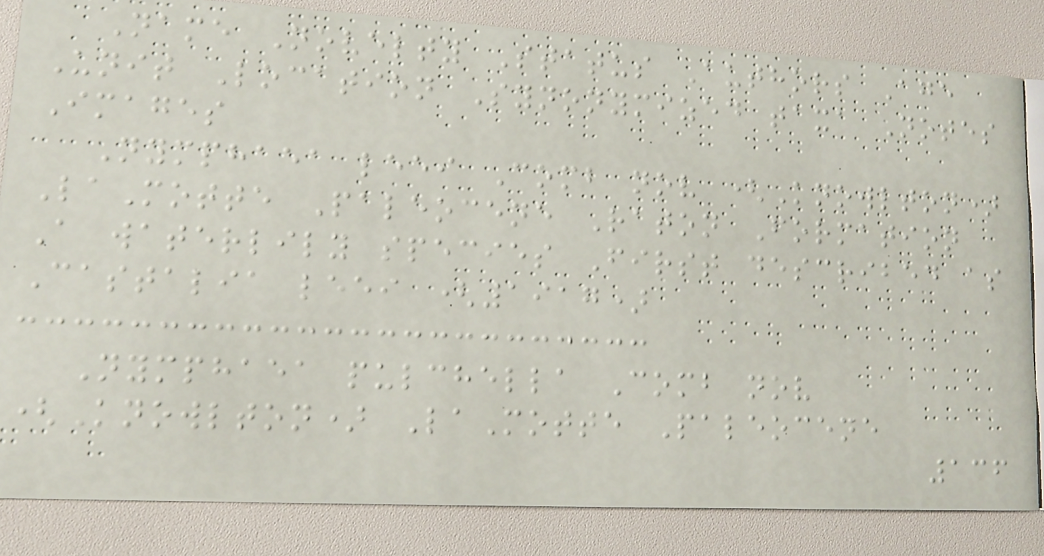Name Novelty Status Authors Age
Unit Location Synonymized taxa Notes
Images
Nymphaea leei Comb nov (Knowlton)
LaMotte Paleocene Raton Formation
A waterlily species First described as
Castalia leei (1917)
Nymphaea pulchella Comb nov
(Knowlton) LaMotte Paleocene
136
